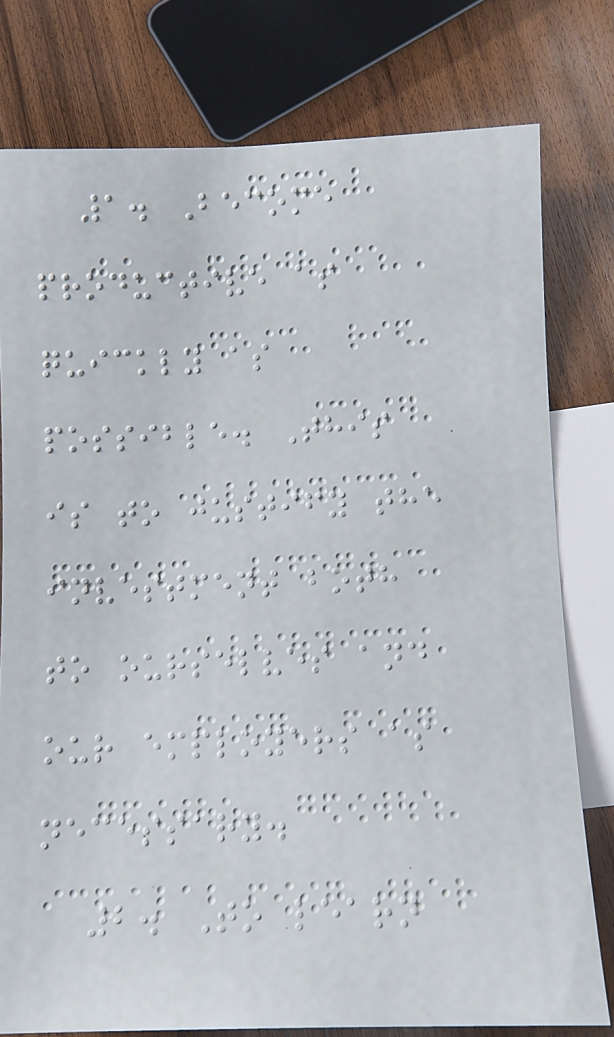1. Become
productive as
quickly as
possible. This
is to justify the
investment both
to ourselves and
our employers as
necessary.
2. To learn
